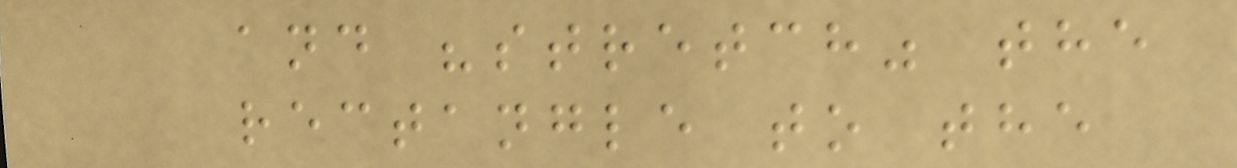and "stretch" the
rectangle to the
